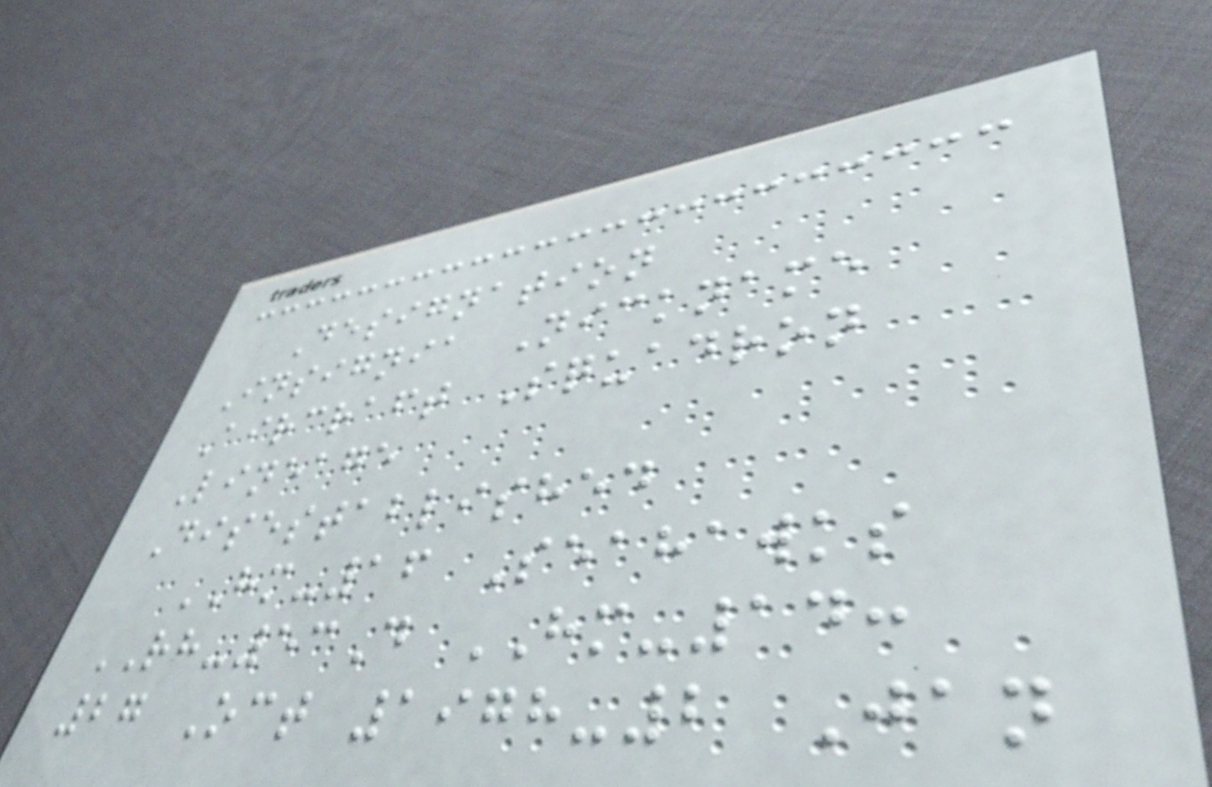Designation
Insignia Nickname
Aircraft Squadron
Lineage
Disestablished
HM-16 Seahawks
RH-53D HM-14:
27 Oct 1978-2 Jan
